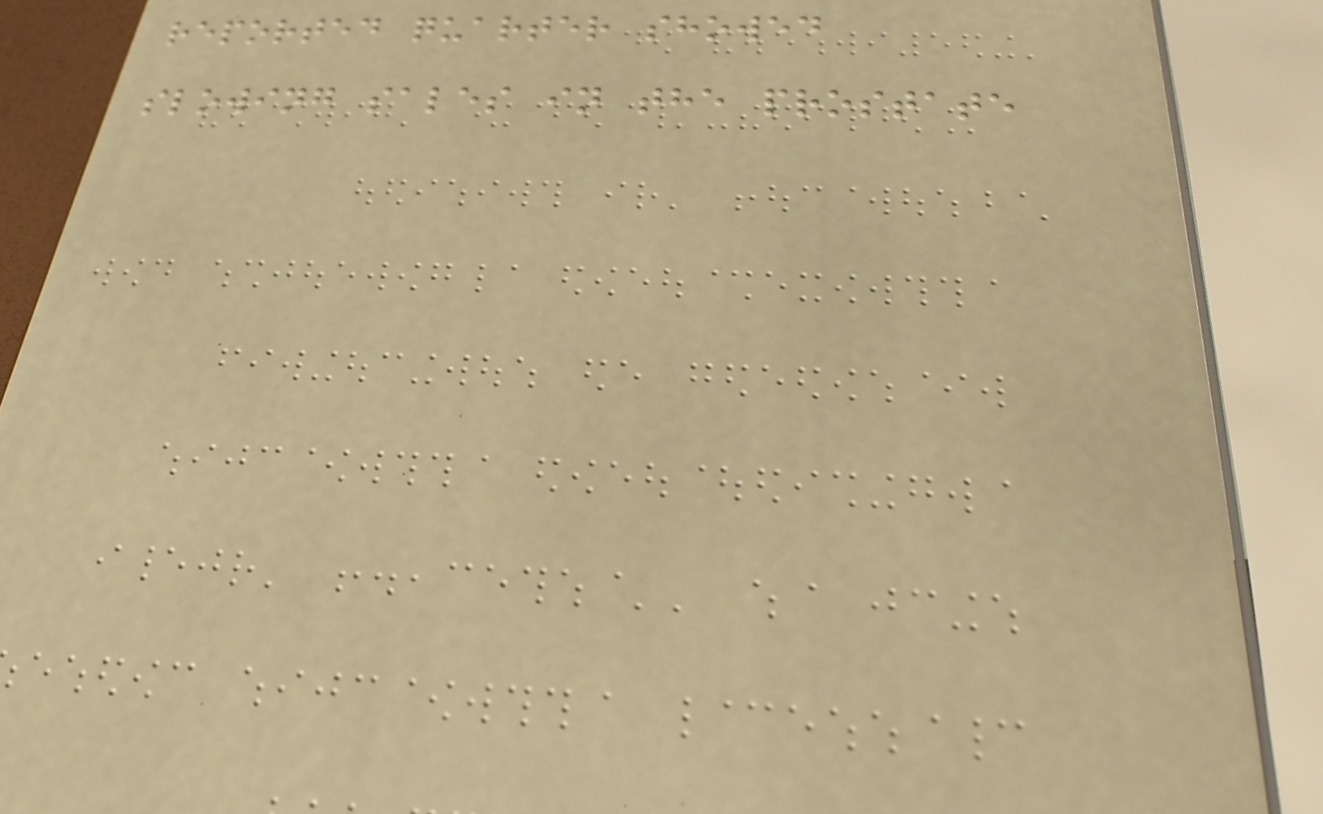reported quarter showed
slowing sales in the prostate
